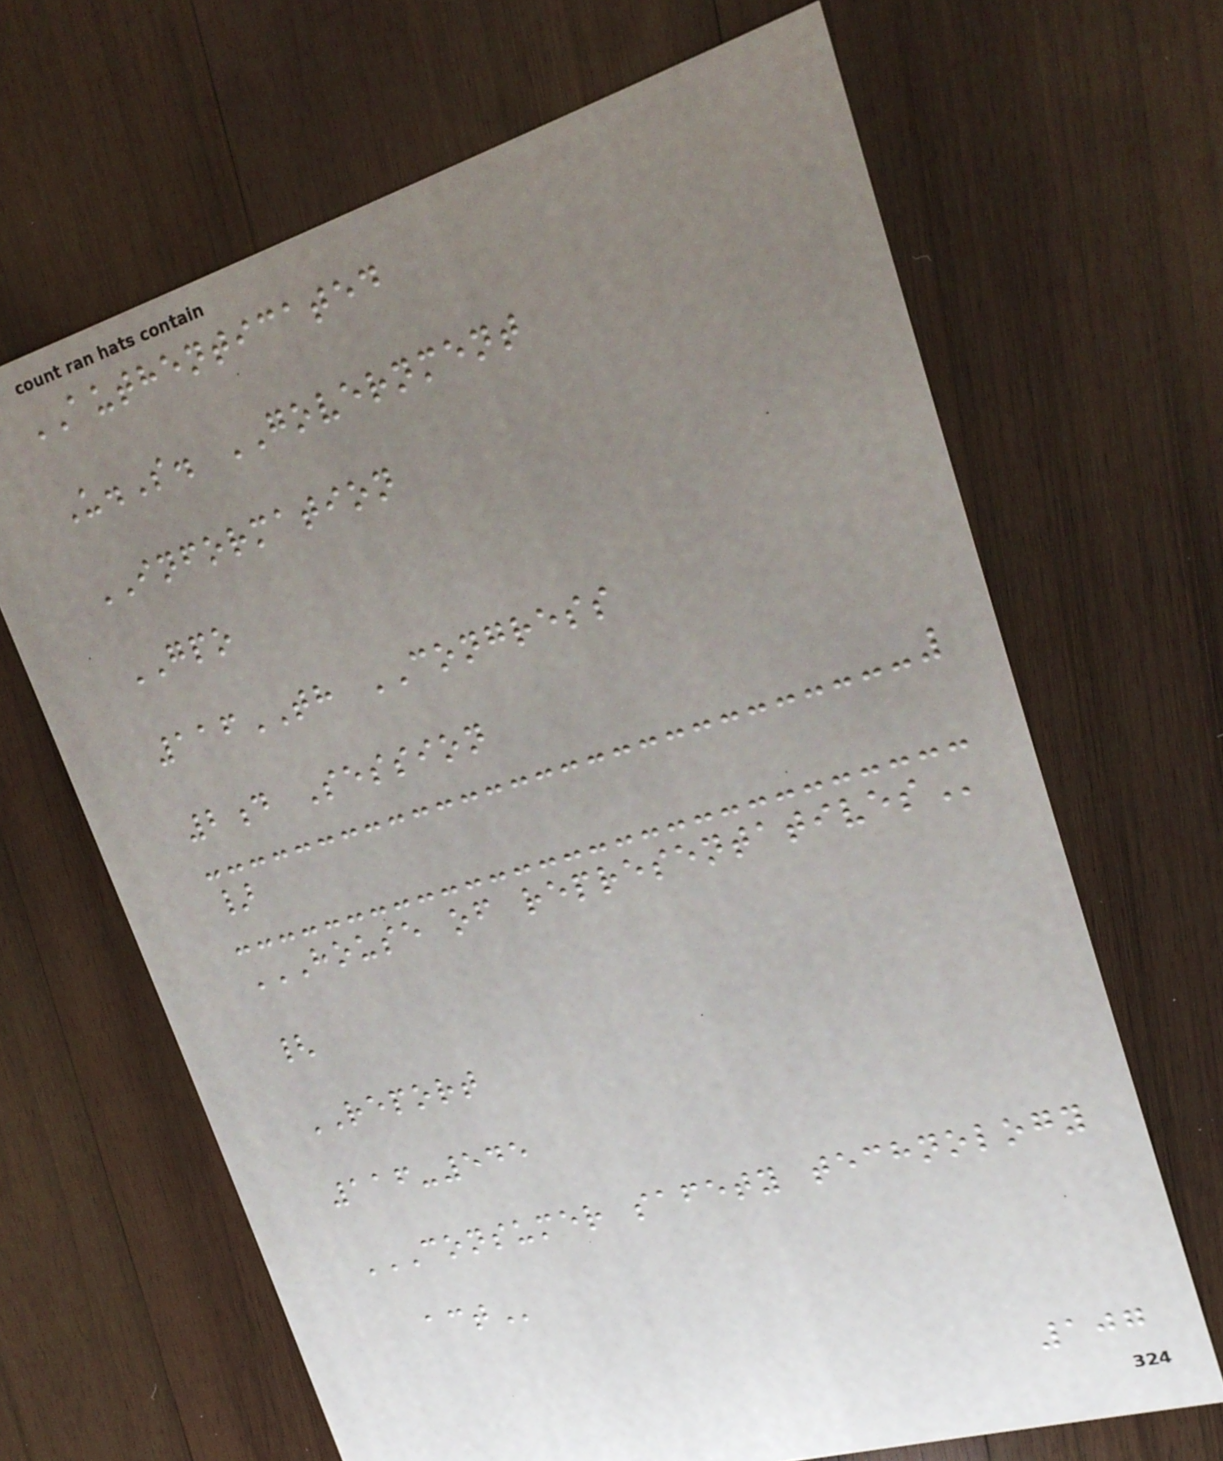AUTHENTICATED
U.S. GOVERNMENT
INFORMATION
GPO
116TH CONGRESS
2d Session
}
HOUSE OF REPRESENTATIVES
{
REPORT
116-545
CONSUMER SAFETY TECHNOLOGY
ACT
107
